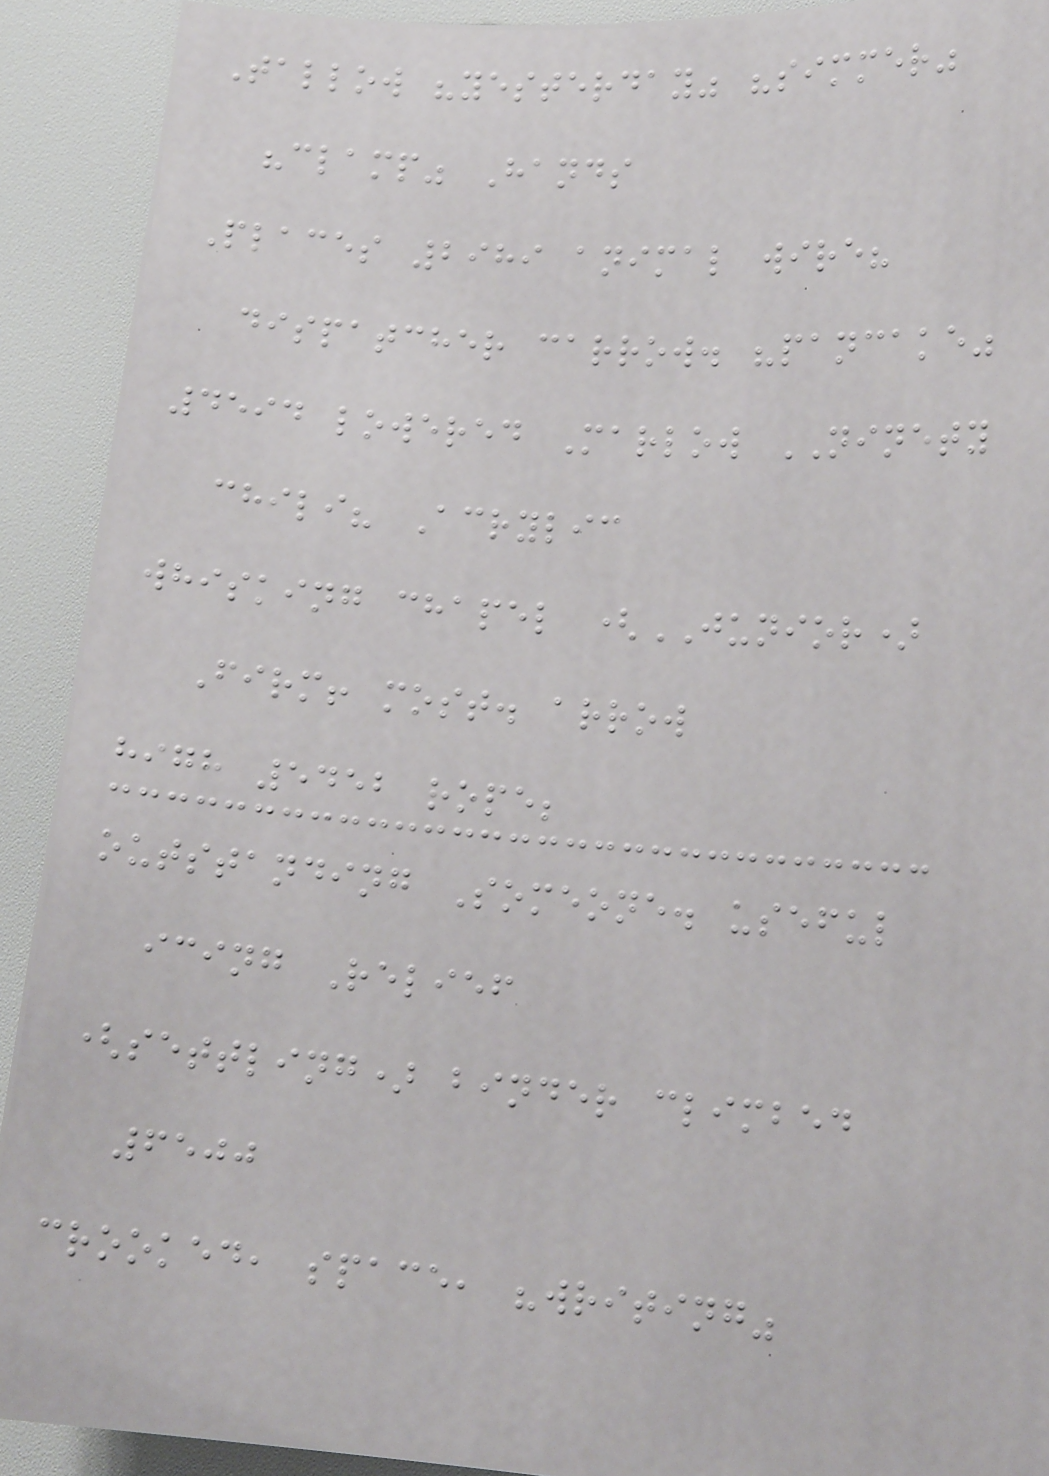Tallow "yesterday" "simmer"
"clamp" Hands
Places 2989 animal wire?
dispatcher carrow. "pancake"
4594 lowered Marlow NINETY
chili? Acrylic
whisking chapel (JUNIOR)
Firm! most. arrow
high 5452 rope;
outstanding Someone. useful
icing Relief
(settling) binder climbed
6500
crooked, space, "writing"
